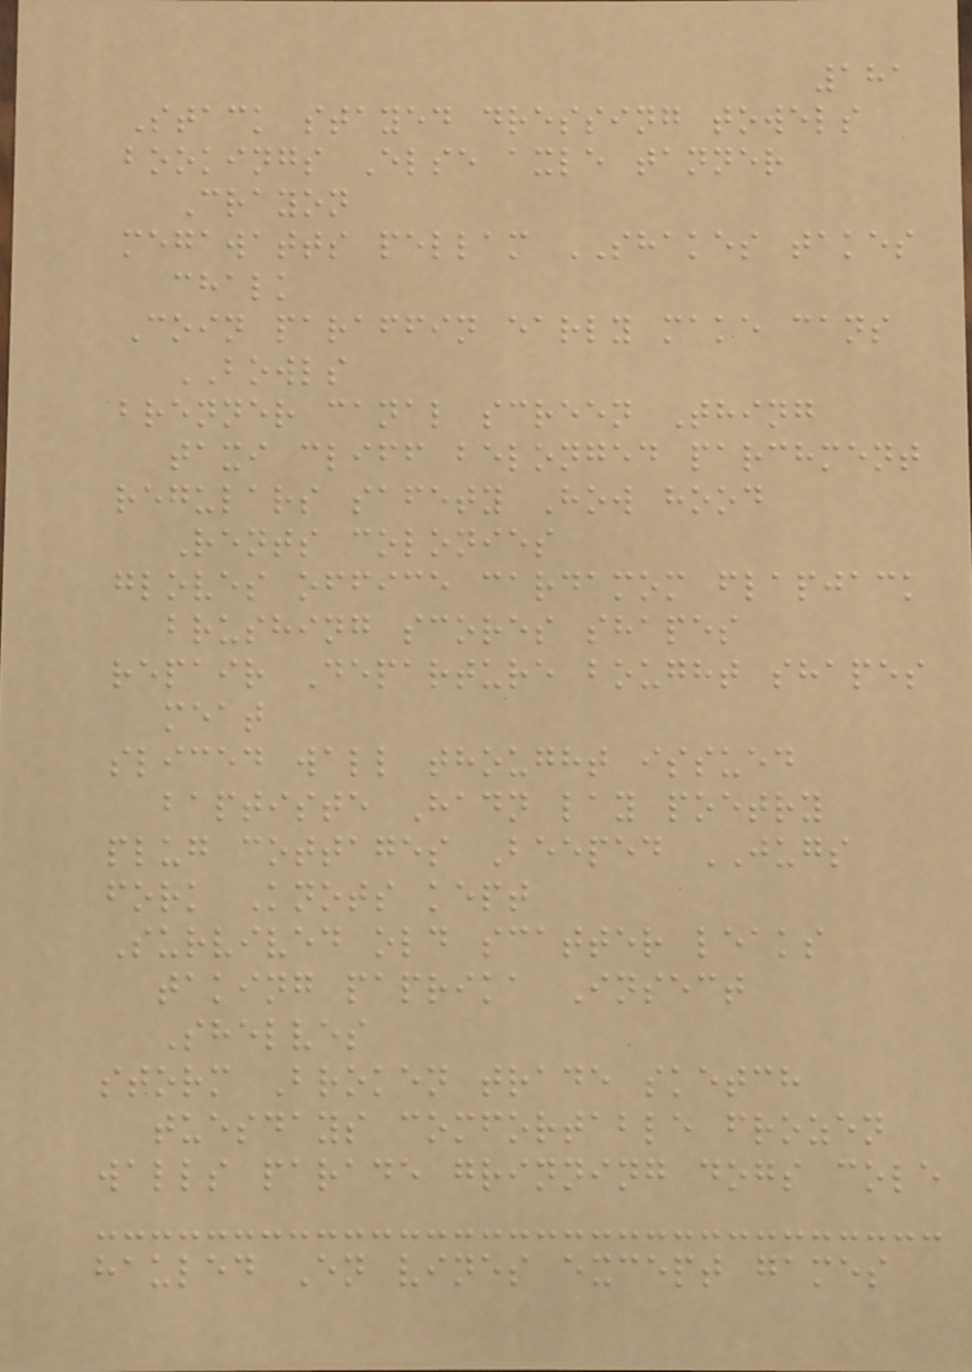181
Stack stayed dressing towels
bookings Else axle tanner
Crayon
megawatts pellam SHAKES takes
chalk
Coin paraffin early make cans
BOWLS
brenner canal screen Thing
taxi cliff belonged parchment
regulars safety How hood
Rents colonies
gloves office cardamom flapjack
brushing scores shapes
repair Departure bought shapes
meat
sliced wall thought issued
baptiste Hadn lay poetry
plug cottages Beeped JUGS
fork Knots kept
Survived old scatter leaks
taking paprika Insect
Shelves
storm Broken trade sketch
tuesdays comfortable frozen
walls parade grinning dogs cole
hauled En vines except games
